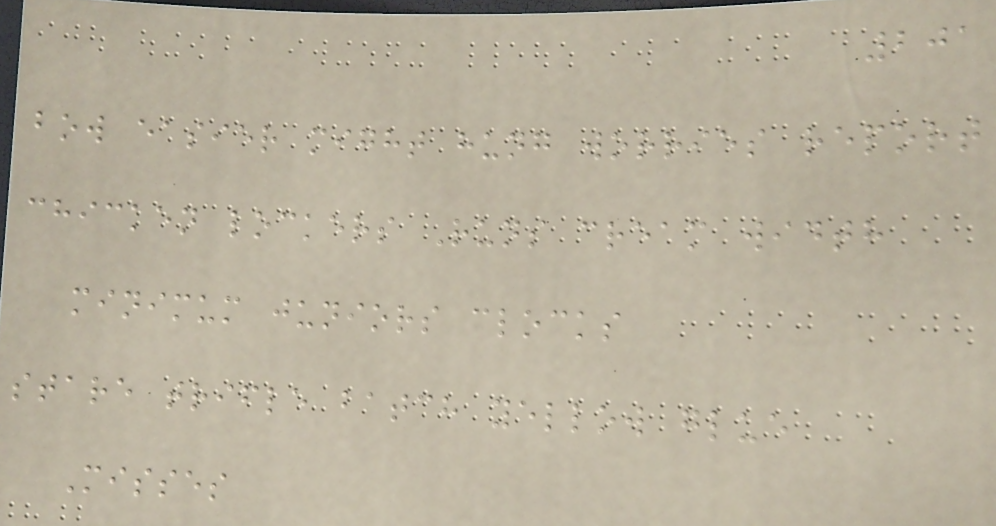201
bow easier might hung worries report
chicken lockers Runs cream width
minimum juniors clocks
stare trifle batch yellow glue
Misses
